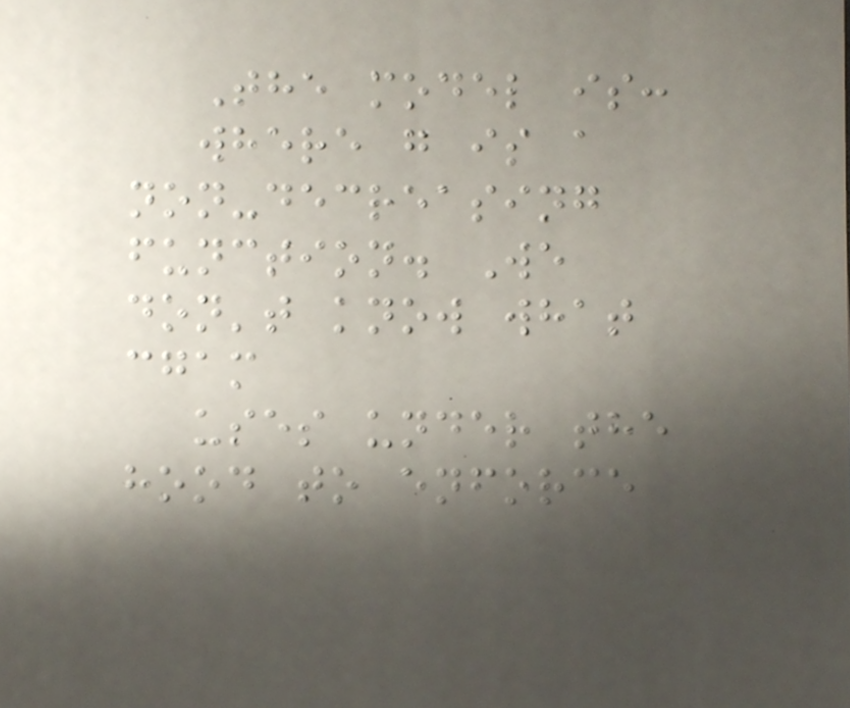The model is:
where g is a
non-decreasing
function. We
don't know what
cgam
uses under the
hood to enforce
